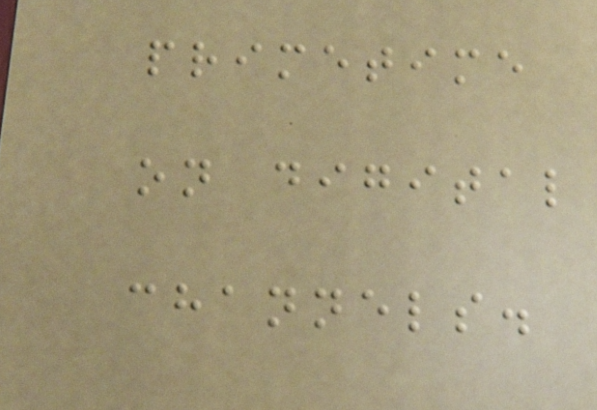primetime
on digital
channels.
